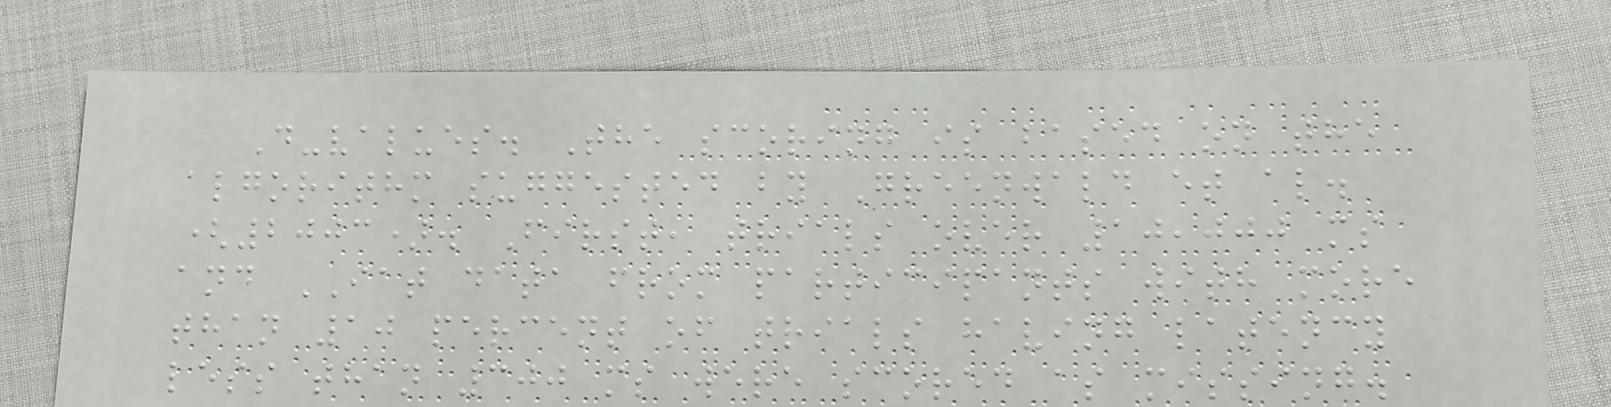D-values. The scoring is based on the
algorithm suggested by Greenwald et al.
(2003). First, trials over 10,000 ms
and IAT data from participants with more
than 10 percent of trials having latency
less than 300 ms were scored as missing.
